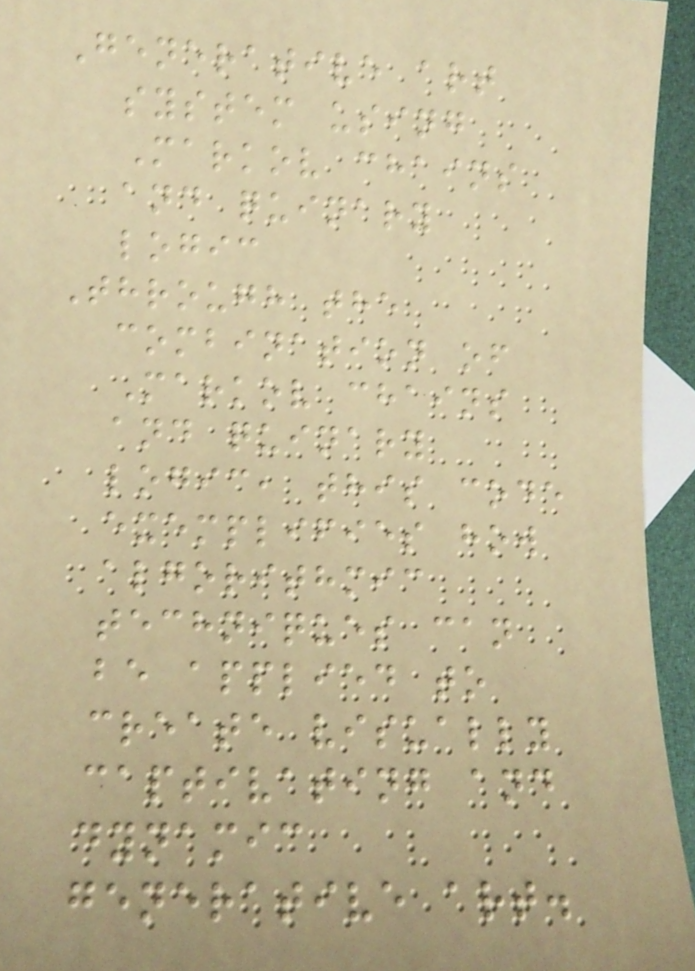Generative art
system using
Markov chains
and quinary
logic
Through the
combination of
Markov chains
and quinary
logic, this code
exemplifies how
algorithmic
techniques can
be applied to
create visually
captivating and
dynamic
generative art.
